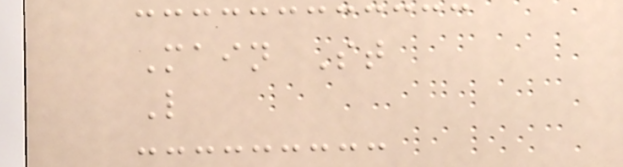Main St
L
